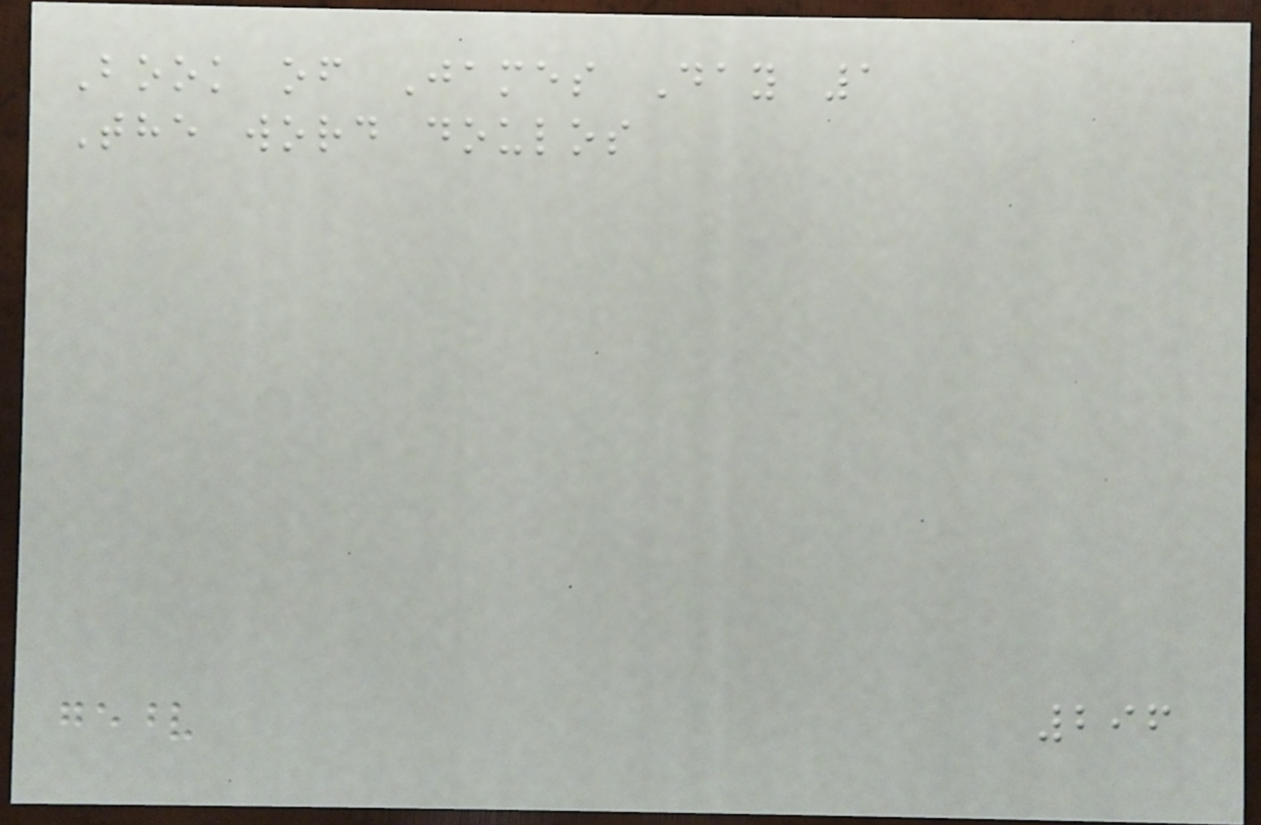Book of James Day 1
The word doulos
296
